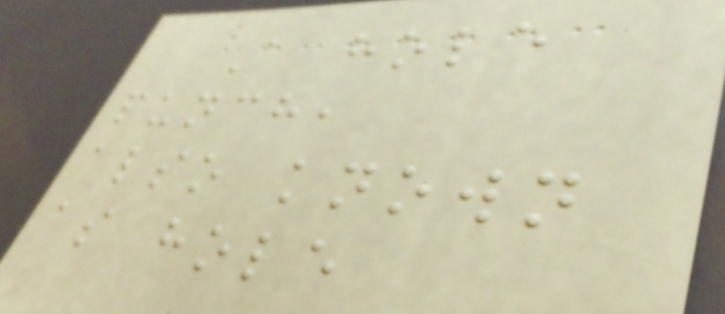A hole
punch,
also known
as hole
